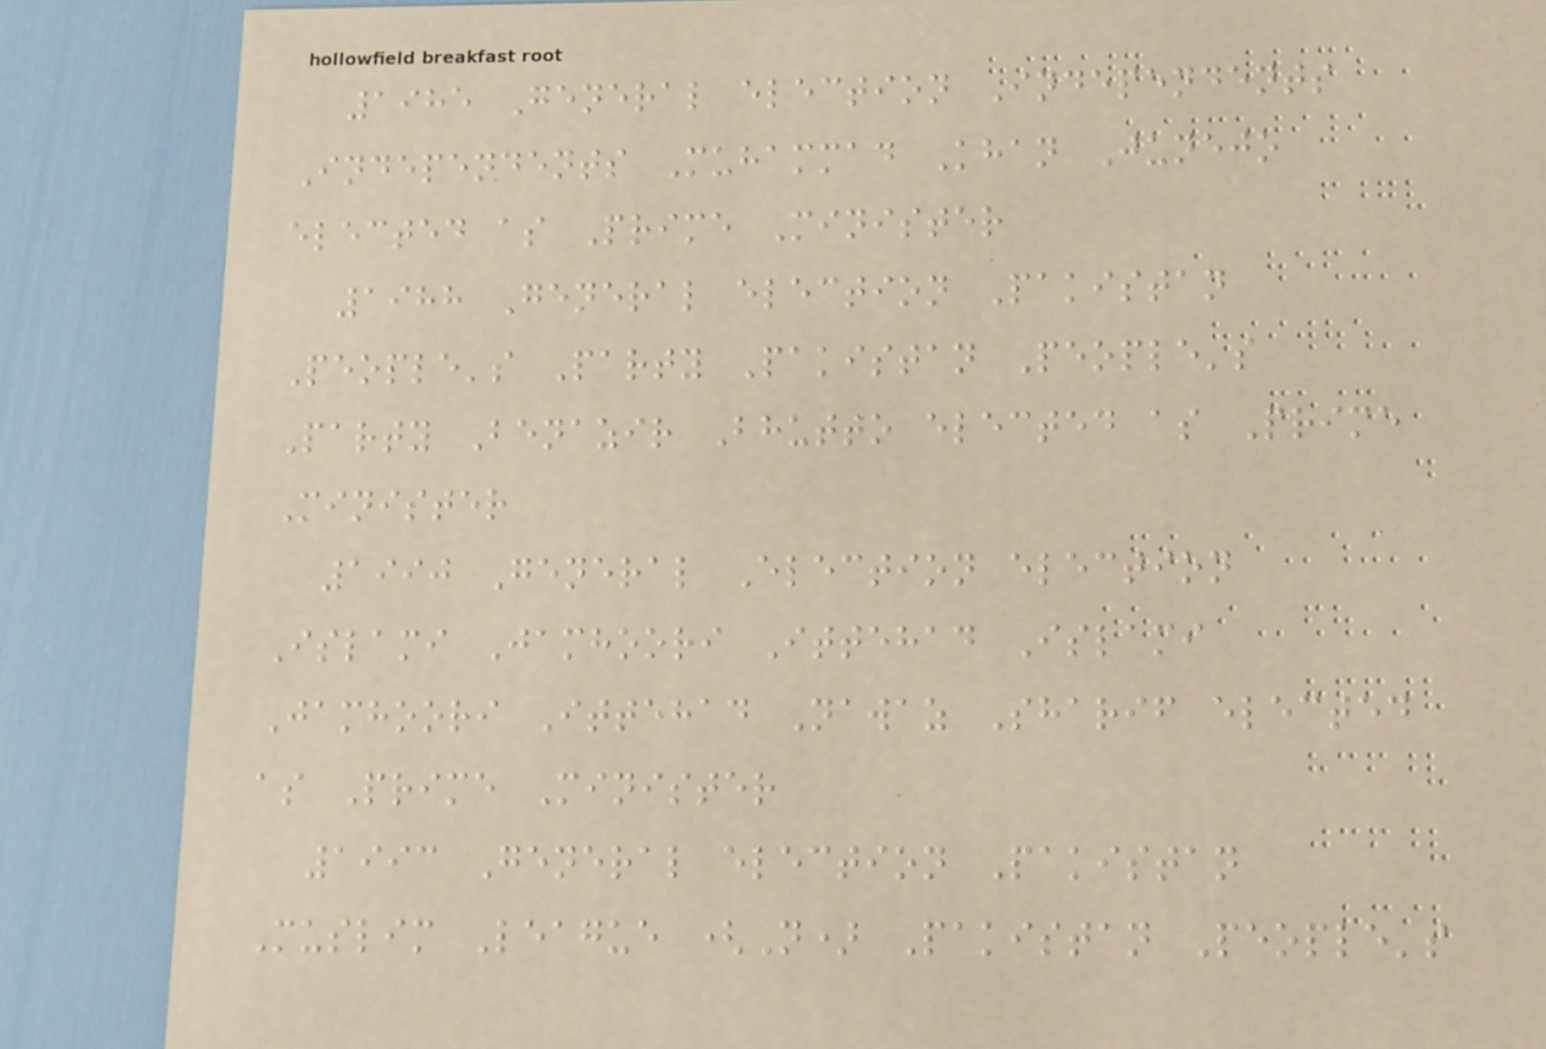1985 General election Independents
Independents Muhammad Khan Junejo
elected as Prime Minister
1988 General election Pakistan
People's Party Pakistan People's
Party Benazir Bhutto elected as Prime
Minister
1990 General Election election
Islami Jamhoori Ittehad Islami
Jamhoori Ittehad Nawaz Sharif elected
as Prime Minister
1993 General election Pakistan
Muslim League (N) Pakistan People's
